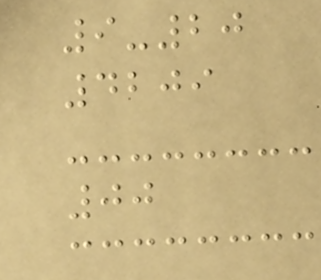9-20
4209
00
